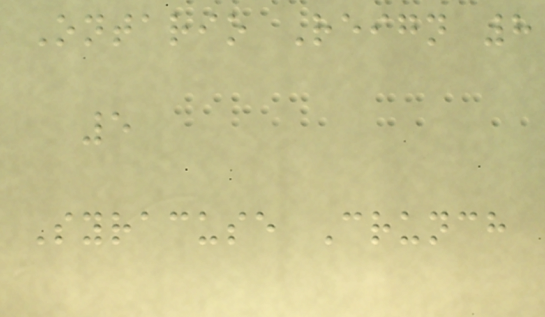Ontario Reign 8
5
Syracuse Crunch
